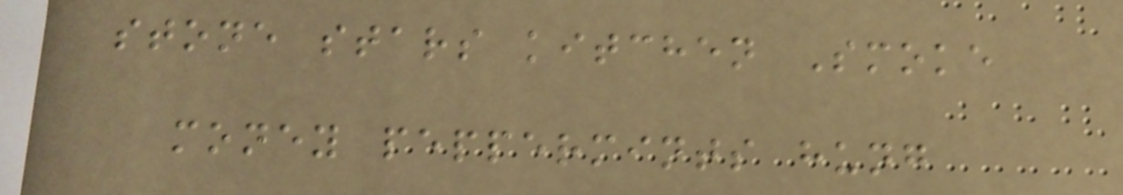stone stars kitchen Smoke
money peppermints hung
